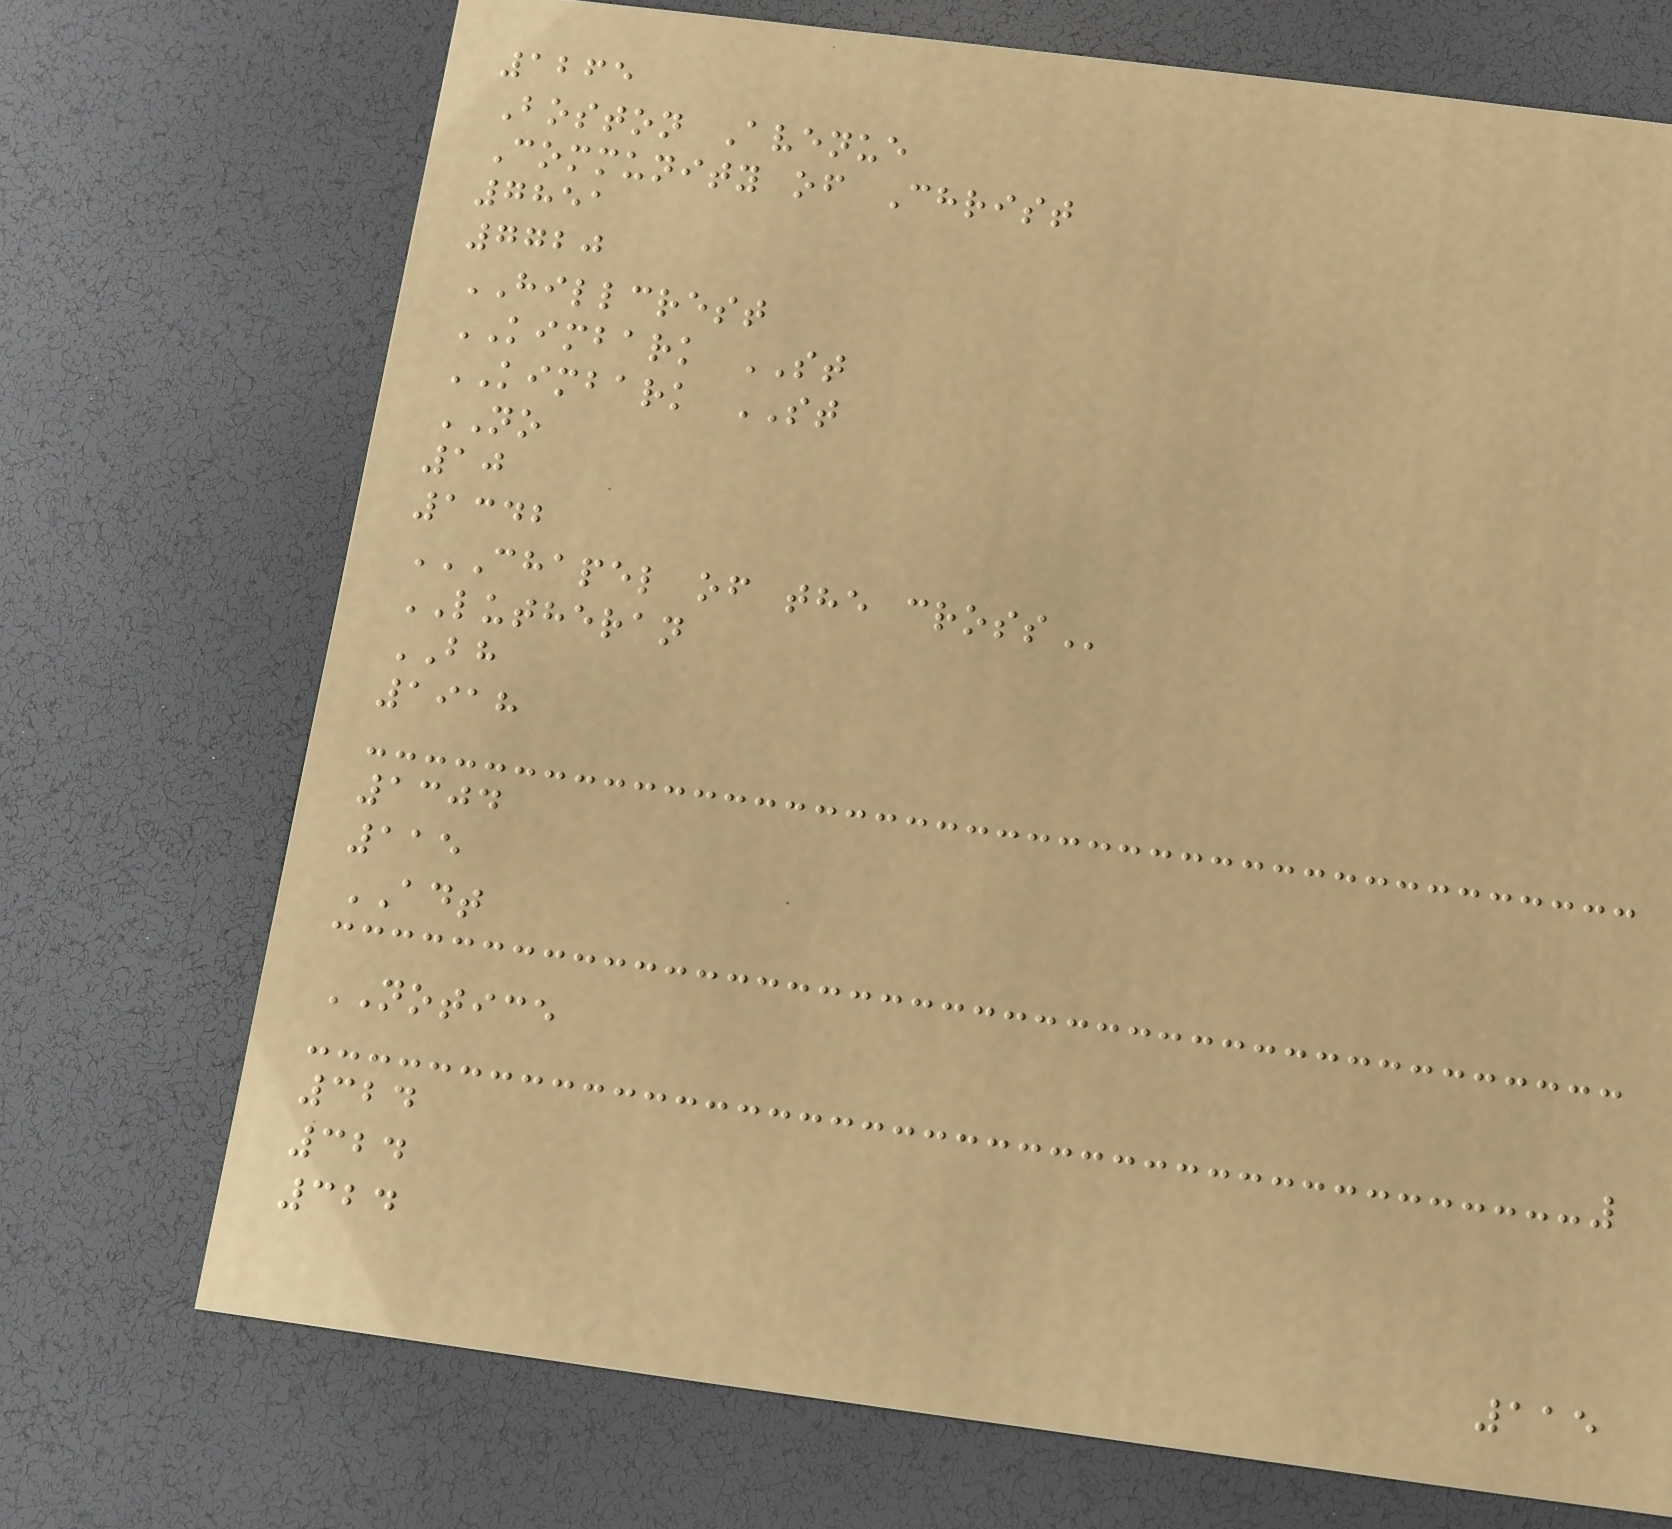1265
Boston Avenue
Community of Christ
7851
7720
HILLCREST
KIMBARK ST
KIMBARK ST
NO
10
1342
CHAPEL OF THE CROSS
LUTHERAN
BH
1918
1304
115
ADT
NOTICE
324
324
324
115
